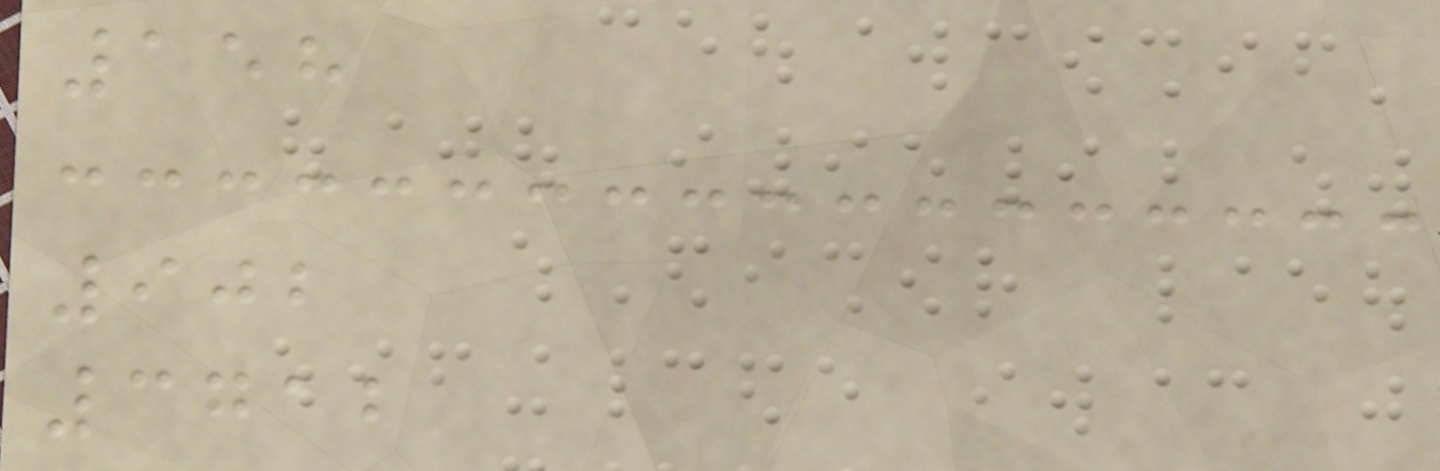158
902
3712
